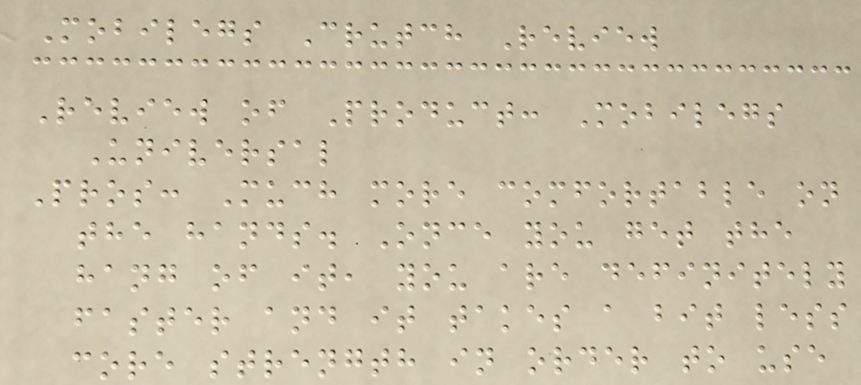Mobilegs Crutch Review
Review of Product: Mobilegs
Universal
Pros: Much more comfortable on
the hands. Once you get the
hang of it, you are definitely
faster and it takes a bit less
core strength in order to use
